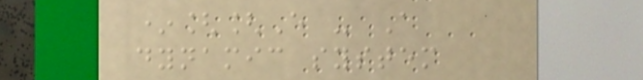*[[E - A
dynamic system
